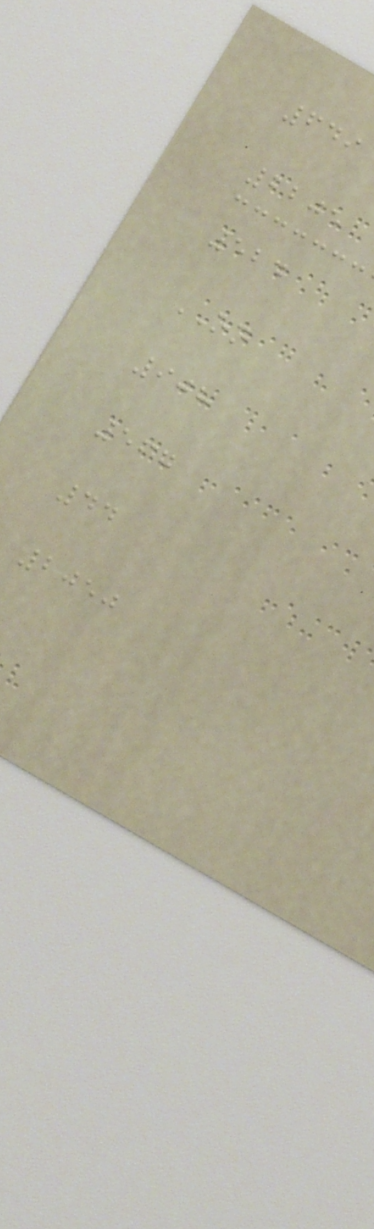649
2205
524
ON
908
567
44
2050
